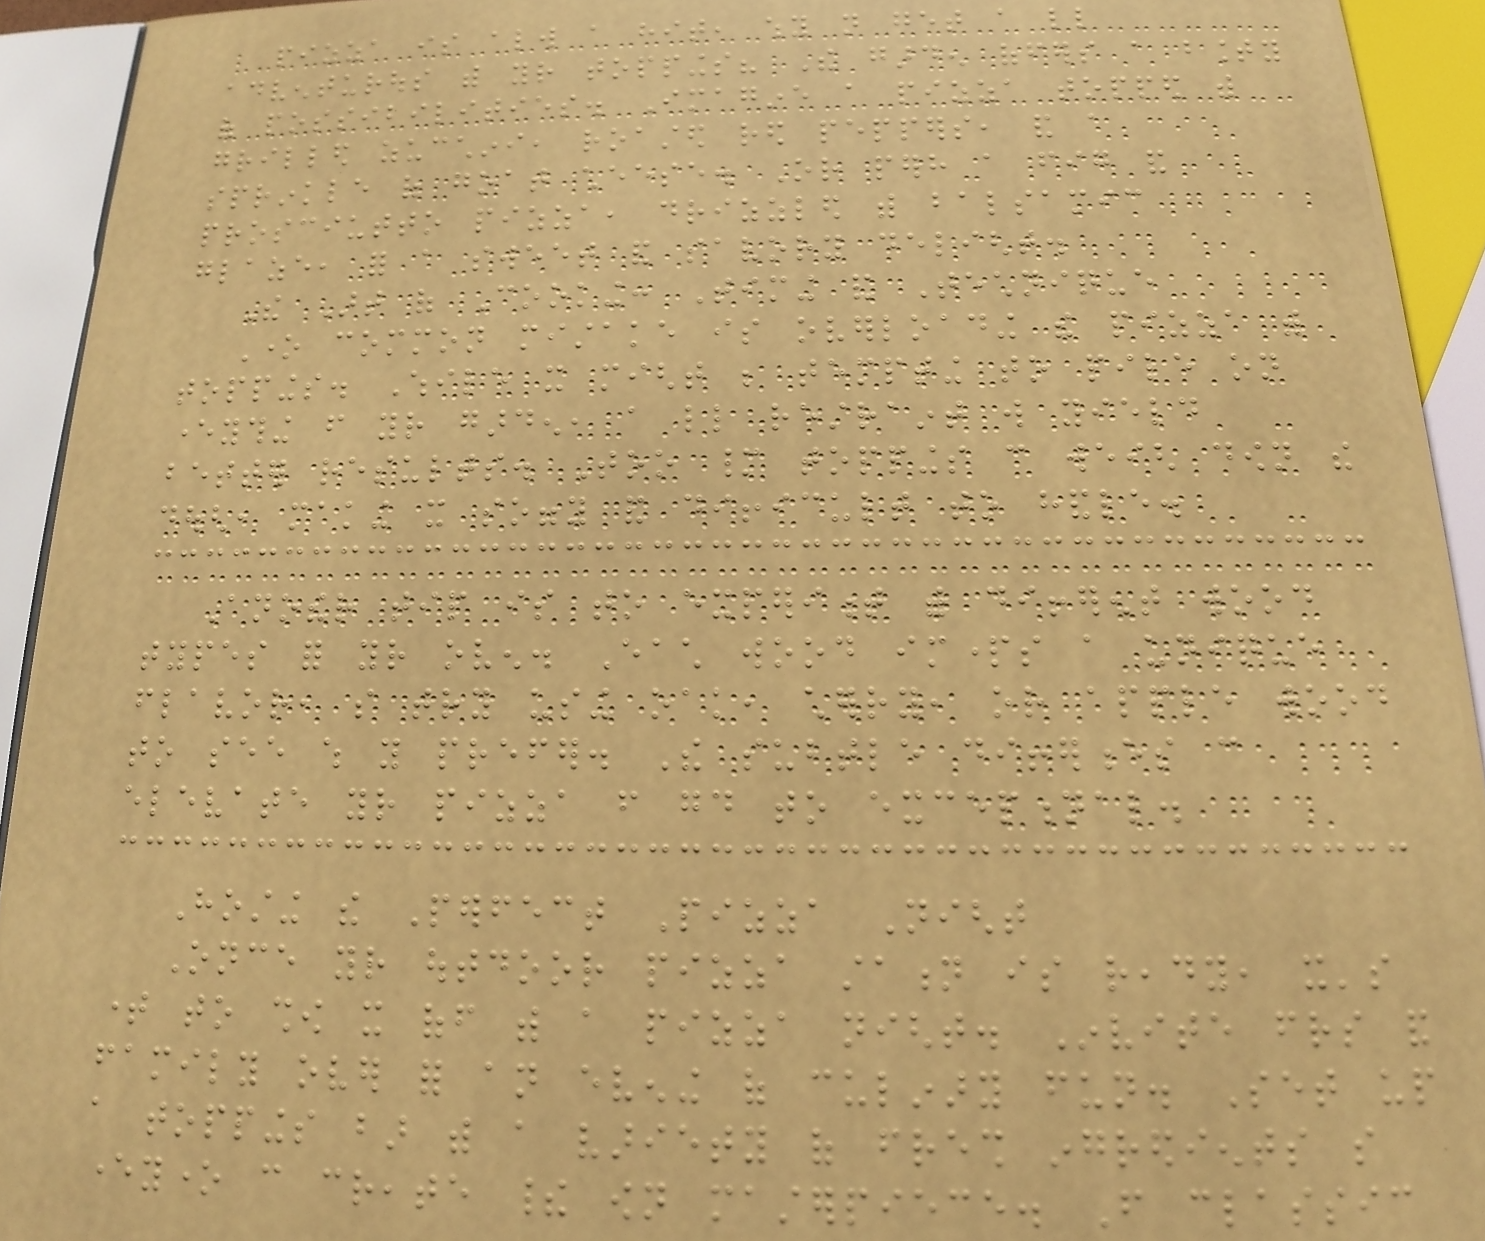pizza is always a hit, why not get a little
adventurous with your toppings? The garden offers a bounty
of possibilities. Imagine a pizza topped with
grilled zucchini, roasted red peppers, and a
sprinkle of goat cheese. Or perhaps a fig and
prosciutto pizza, drizzled with balsamic
glaze, for a sweet and savory delight.
The Art of Cooking: Timing and Technique
One common mistake is overloading the pizza with
toppings. While it might be tempting to pile on
everything from your garden, a little restraint will yield
better results. Too many toppings can weigh down the
dough, making it soggy and difficult to handle.
Another tip is to experiment with different wood
types for your oven. Each wood imparts a unique
flavor, so try using oak, cherry, or apple wood
to see which you prefer. The subtle differences can
elevate your pizza from good to exceptional.
Hosting the Perfect Pizza Night
Once your outdoor pizza station is ready, it's
time to show it off with a pizza night. Invite friends and
family over for an evening of culinary fun. Set up
a toppings bar with a variety of fresh ingredients so
everyone can create their own masterpiece. From classic
